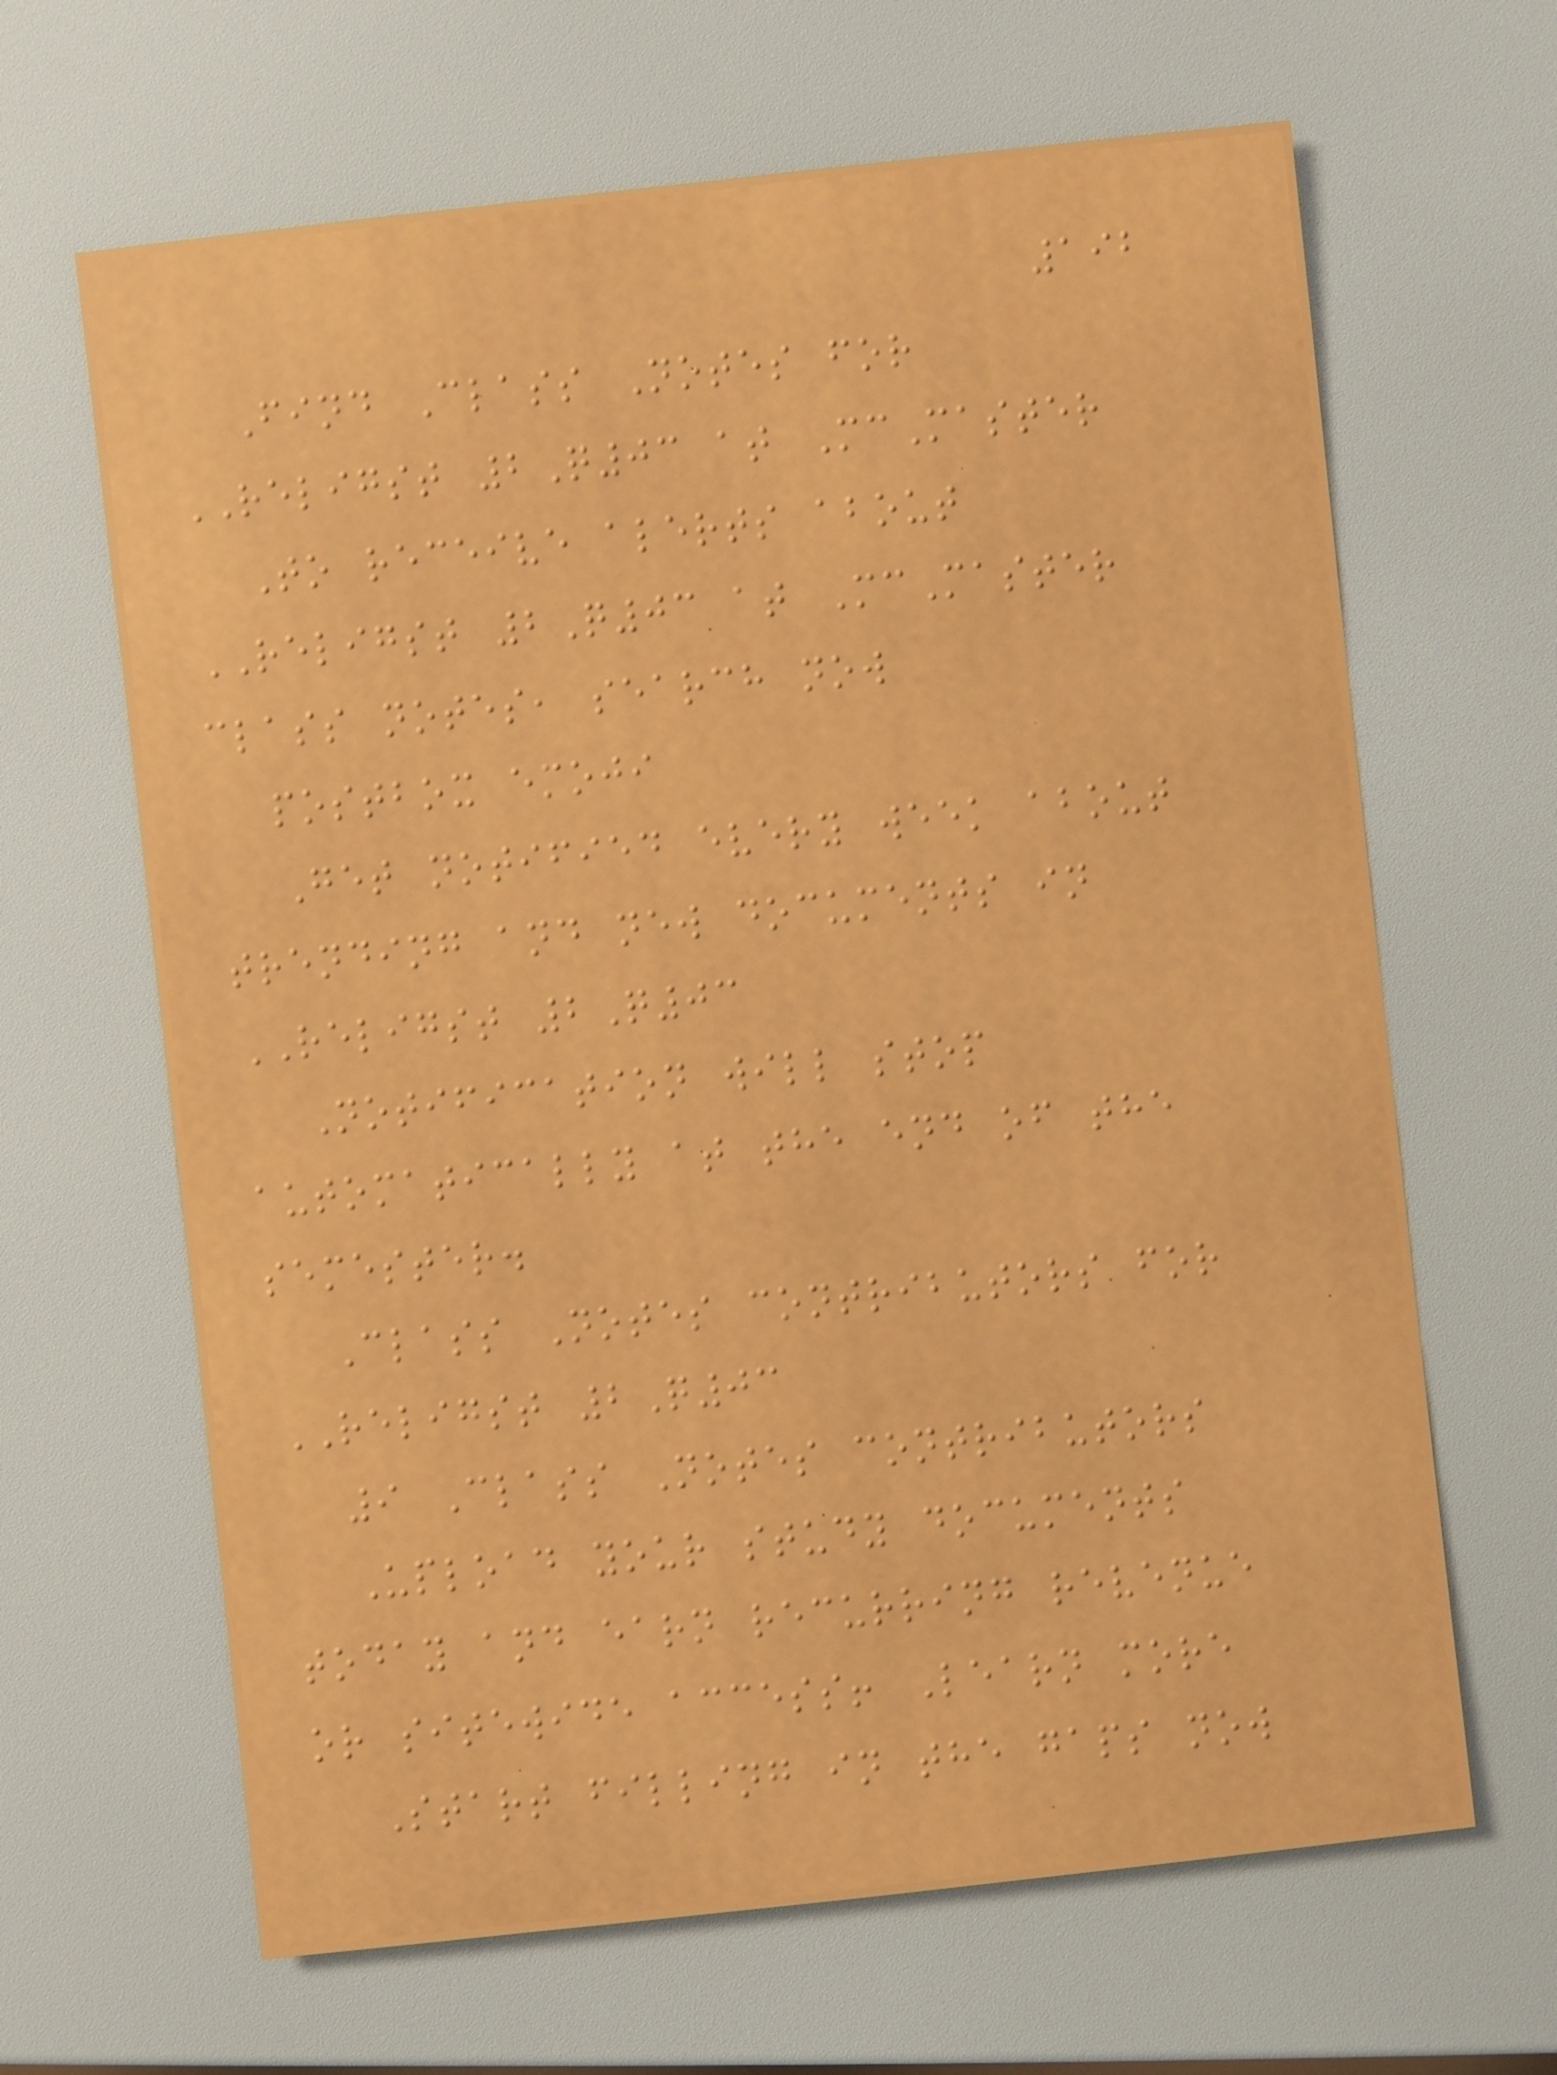192
Find Class Notes for
RELIGST 2Q03 at McMaster
To receive alerts about
RELIGST 2Q03 at McMaster
class notes, search now
postbox emoji
Get notified every week about
trending and new documents in
RELIGST 2Q03
Notification will stop
automatically at the end of the
semester.
Class Notes contributors for
RELIGST 2Q03
9 Class Notes contributors
Upload your study documents
today and earn recurring revenue
or sitewide access! Learn more
Start filling in the gaps now
